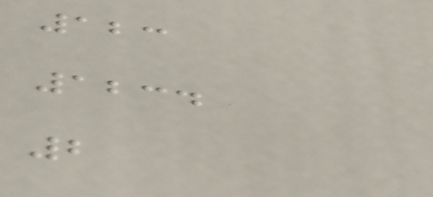123
1234
2
